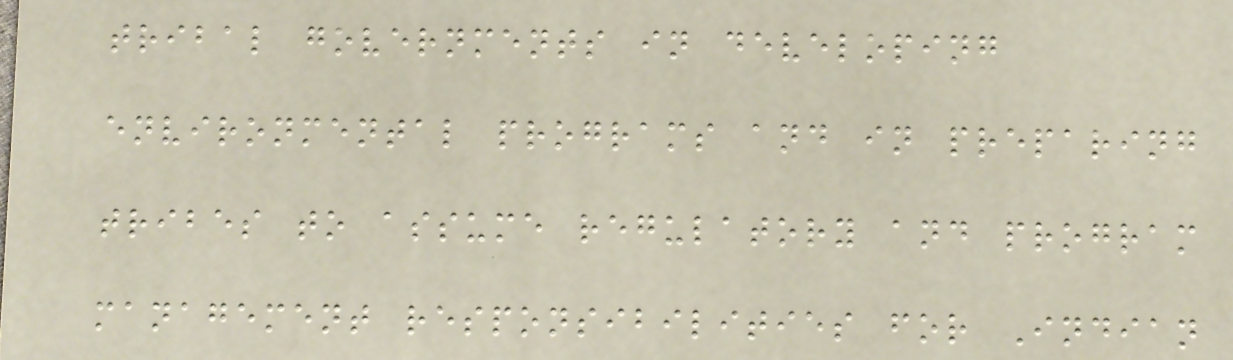tribal governments in developing
environmental programs and in preparing
tribes to assume regulatory and program
management responsibilities for Indian
